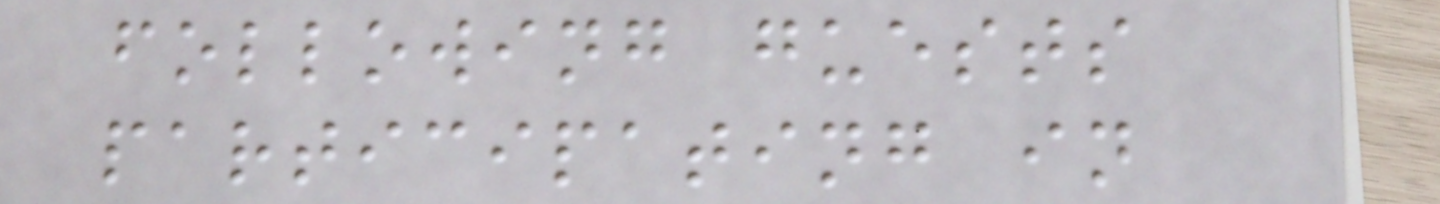following guests
participating in
